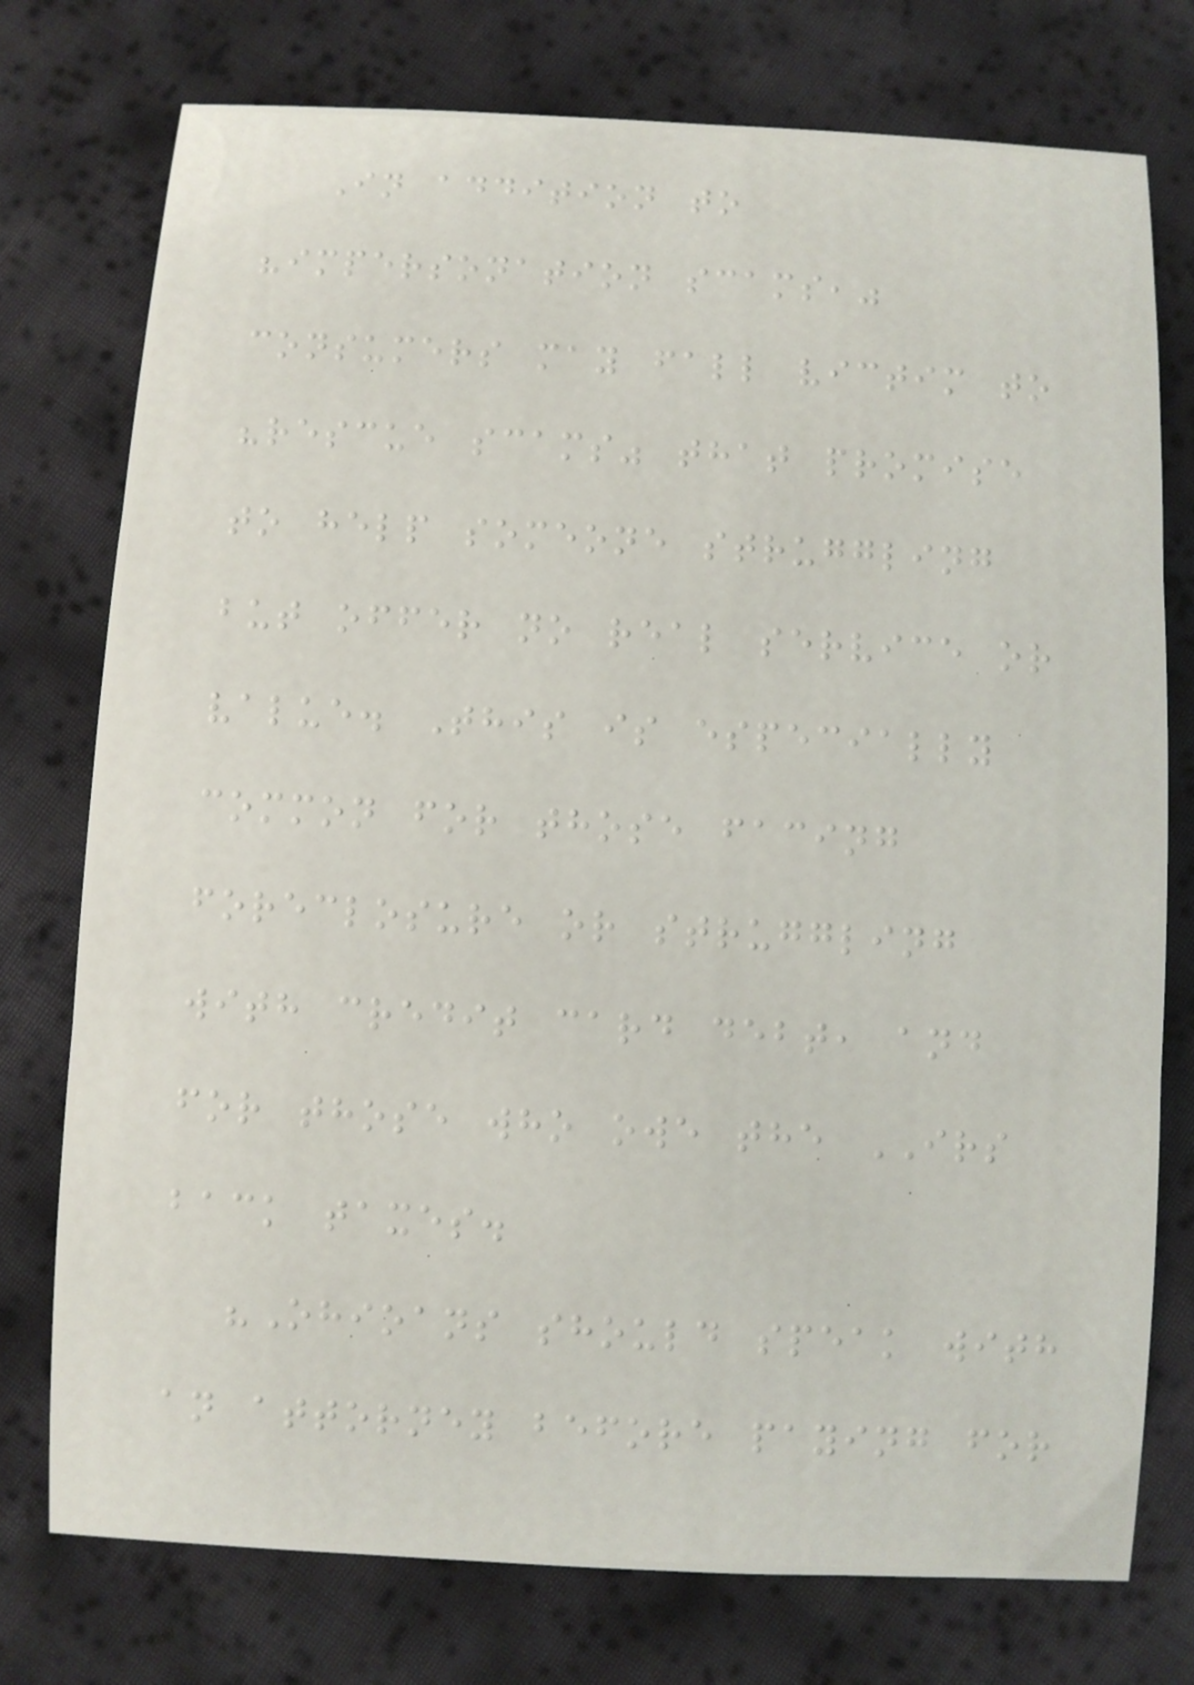In addition to
"impersonation scams,"
consumers may fall victim to
"rescue scams" that promise
to help someone struggling
but offer no real service or
value. This is especially
common for those facing
foreclosure or struggling
with credit card debt, and
for those who owe the IRS
back taxes.
"Ohioans should speak with
an attorney before paying for
